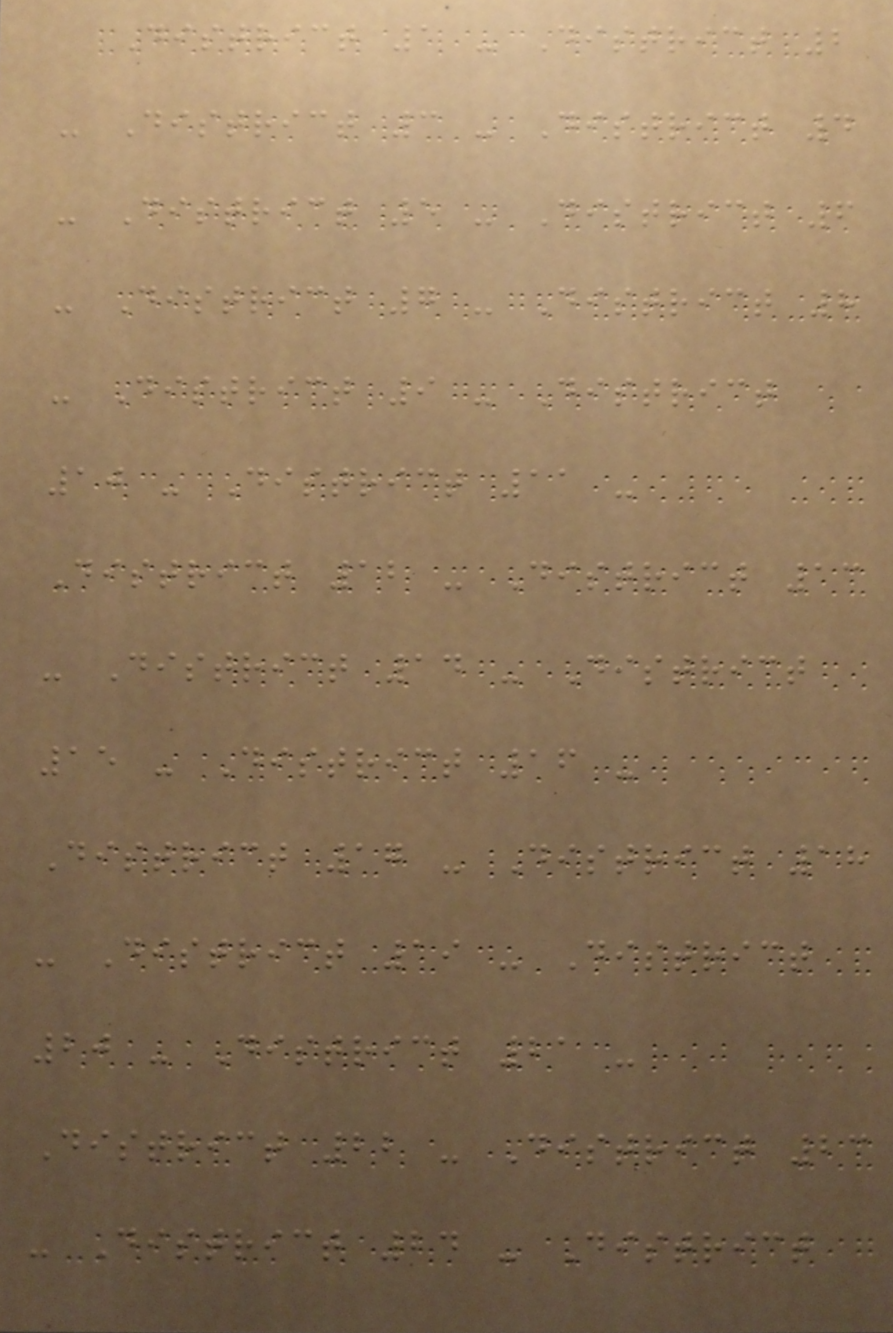District 1 - District 2
- District 3 - District 4
- District 5 - District 6
- District 7 - District 8
- District 9 - District
10 - District 11 -
District 12 - District 13
- District 14 - District
15 - District 16 -
District 17 - District 18
- District 19 - District
20 - District 21 -
District 22 - District 23
- District 24 - District
